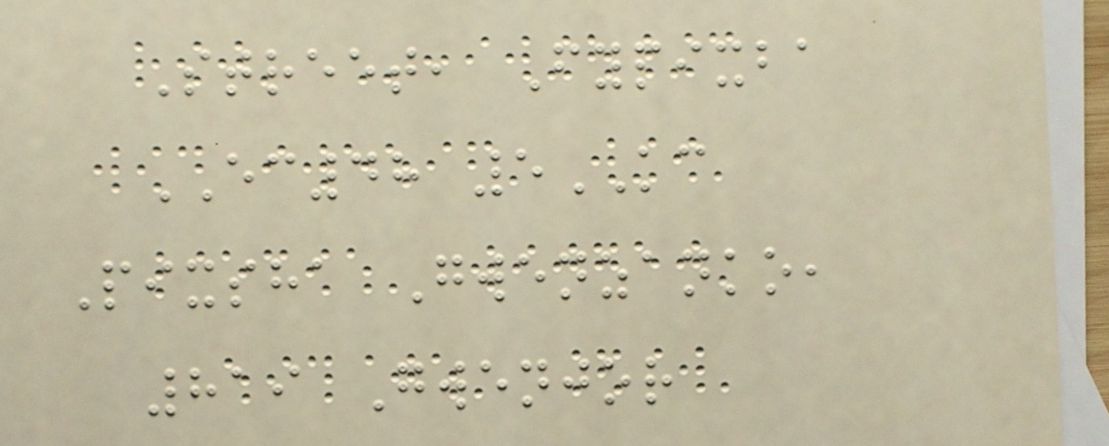Street, Fypixba
EC48 5KC
Pixsha Gwenzanko,
819 Gwenjor
